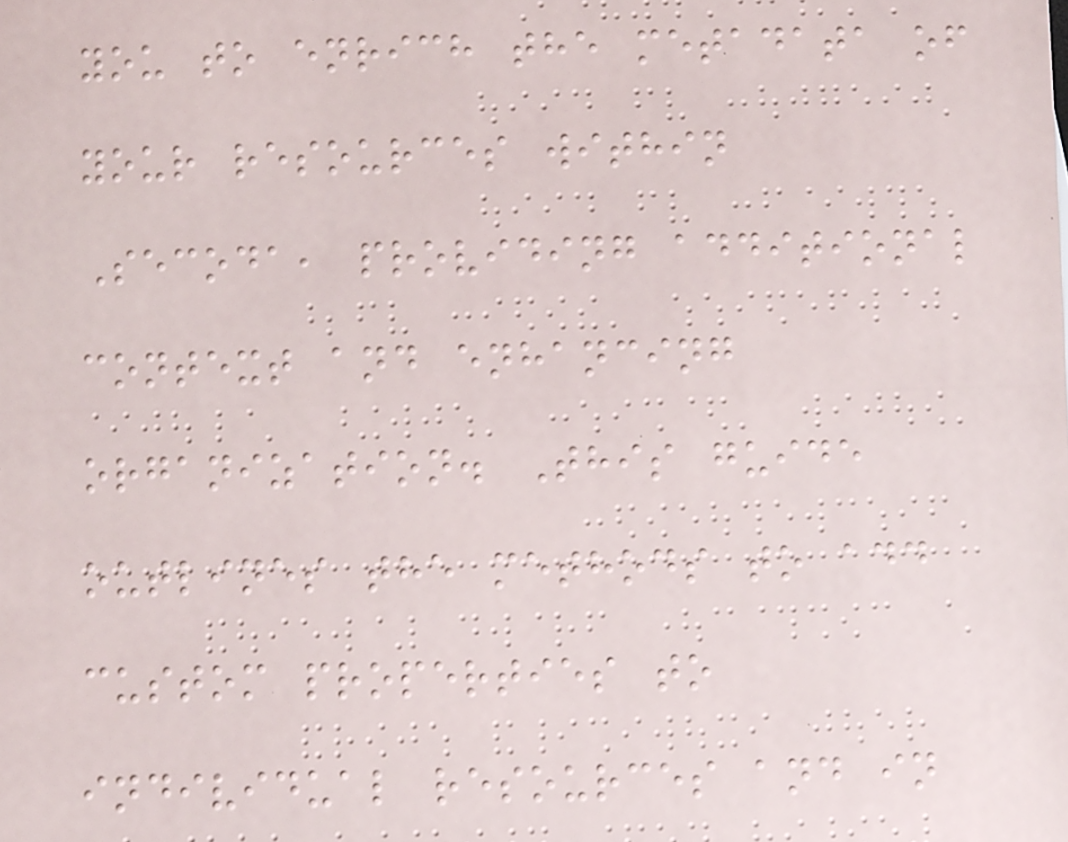you to enrich the metadata of
your resources within
Secoda, providing additional
context and enhancing
organization. This guide
outlines the methods to add
custom properties to
individual resources and in
